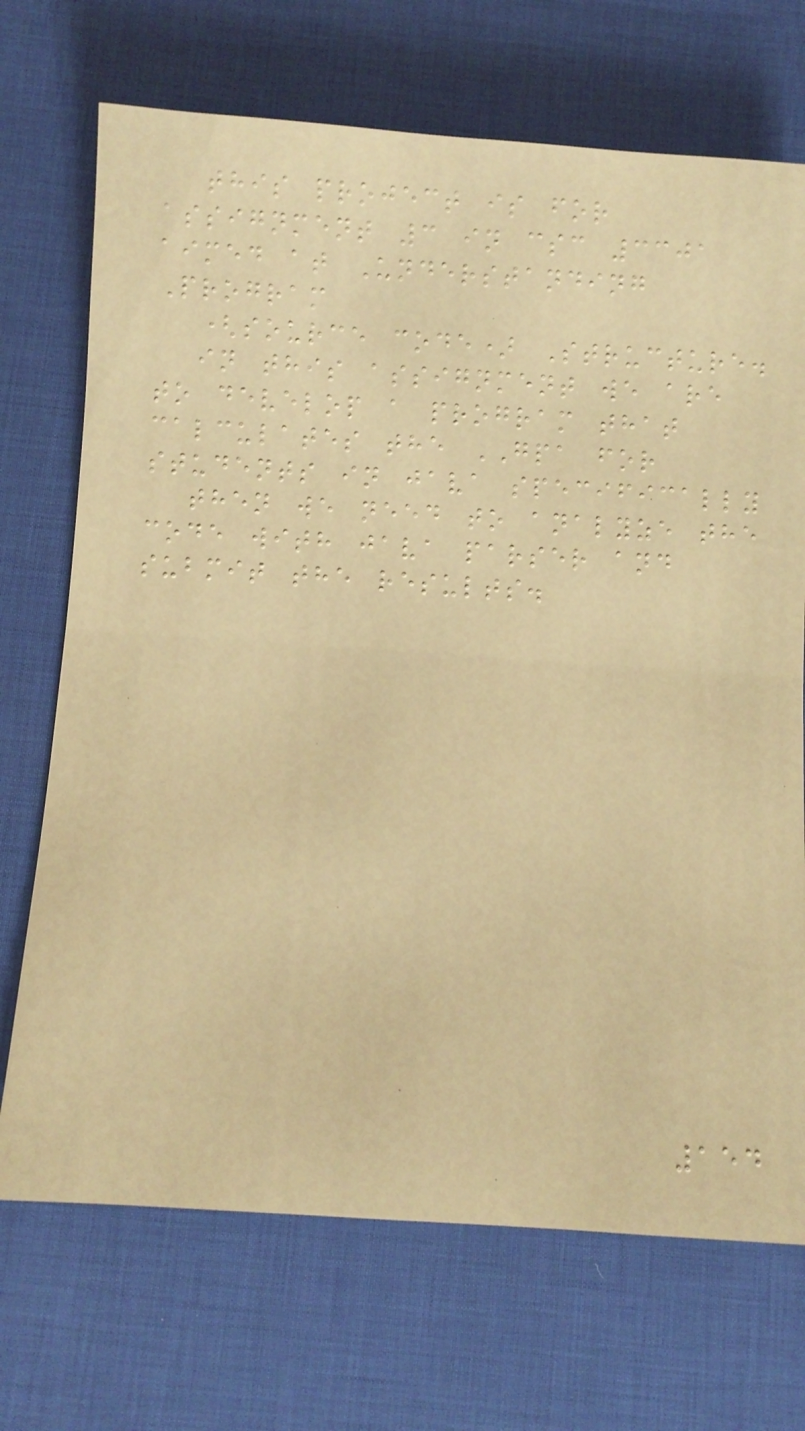this project is for
assignment 3 in csc 3301
aimed at Understanding
Program
(source code) Structure.
in this assignment we are
to develop a program that
calculates the GPA for
students in java specifically
then we need to analyze the
code with java parser and
submit the results.
154
